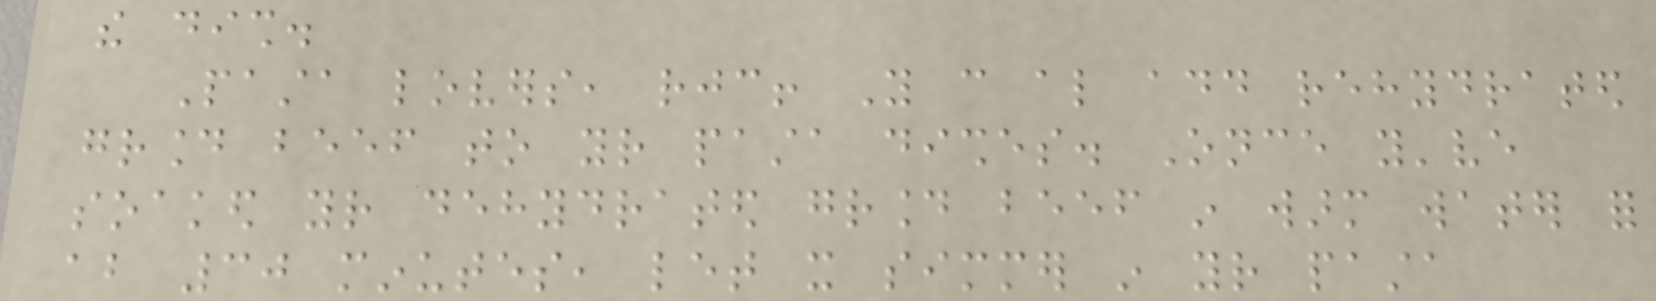the dish.
Pasta lovers, rejoice! You can also add rehydrated
ground beef to your pasta dishes. Once you've
soaked your dehydrated ground beef in warm water for
about 30 minutes, let it simmer in your pasta
